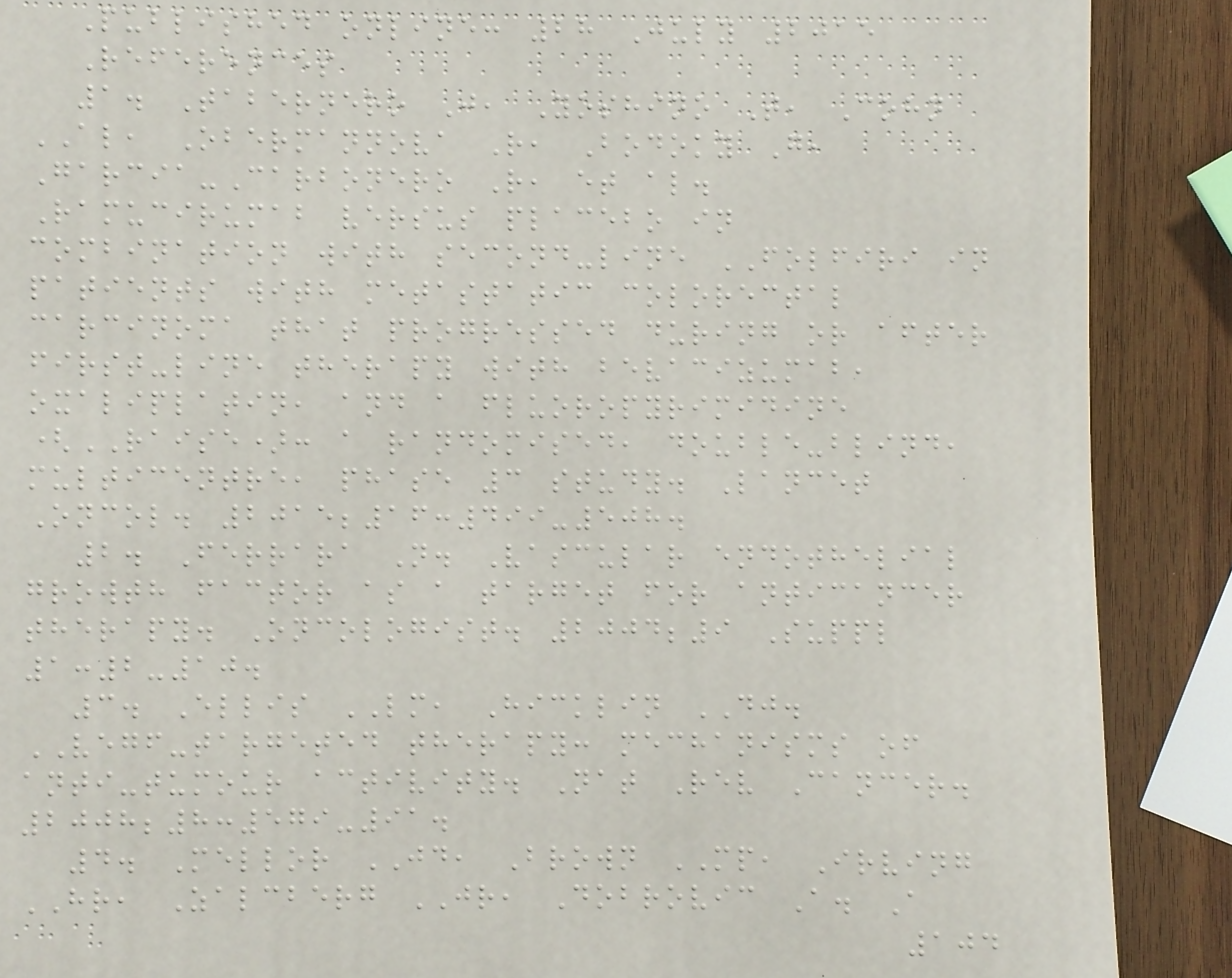Published online: 28 July 2015
References
1. Tabernero J, Yoshino T, Cohn
AL, Obermannova R, Bodoky G,
Garcia-Carbonero R, et al.
Ramucirumab versus placebo in
combination with second-line FOLFIRI in
patients with metastatic colorectal
carcinoma that progressed during or after
first-line therapy with bevacizumab,
oxaliplatin, and a fluoropyrimidine
(RAISE): a randomised, double-blind,
multicentre, phase 3 study. Lancet
Oncol. 2015;16:499-508.
2. Ferrara N. Vascular endothelial
growth factor as a target for anticancer
therapy. Oncologist. 2004;9 Suppl
1:2-10.
3. Ellis LM, Hicklin DJ.
VEGF-targeted therapy: mechanisms of
anti-tumour activity. Nat Rev Cancer.
2008;8:579-91.
4. Mellor JD, Brown MP, Irving
HR, Zalcberg JR, Dobrovic A. A
104
